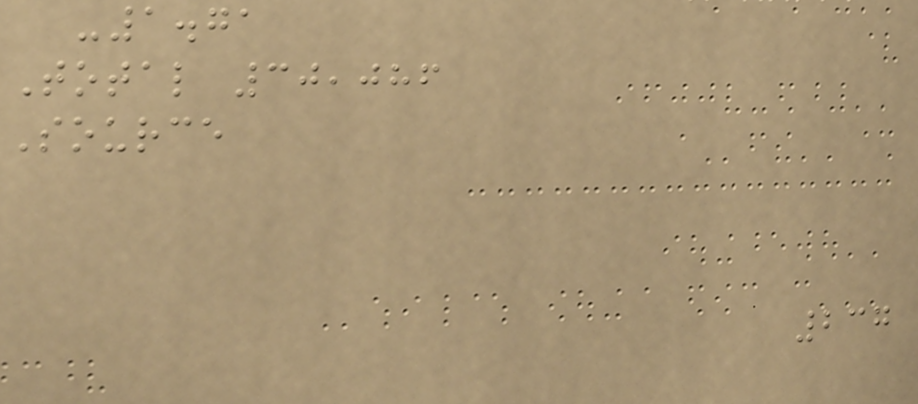-1.71
Total 30,086
Source
237
